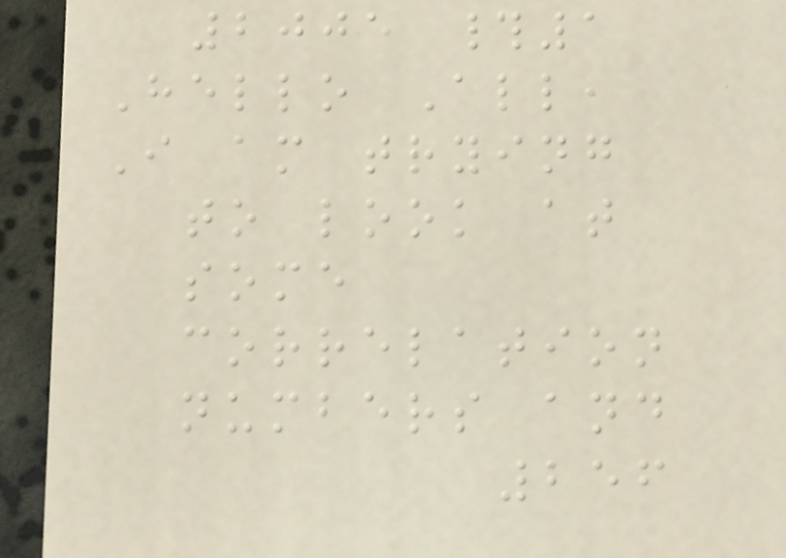2005 #1
Hello All,
I am trying
to look at
some
correlation
numbers and
256
